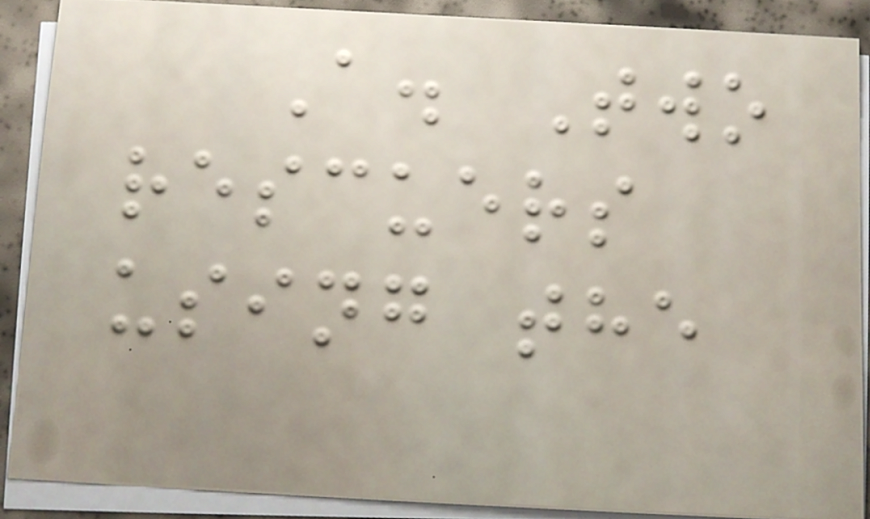A. Two
rescuers
using the
